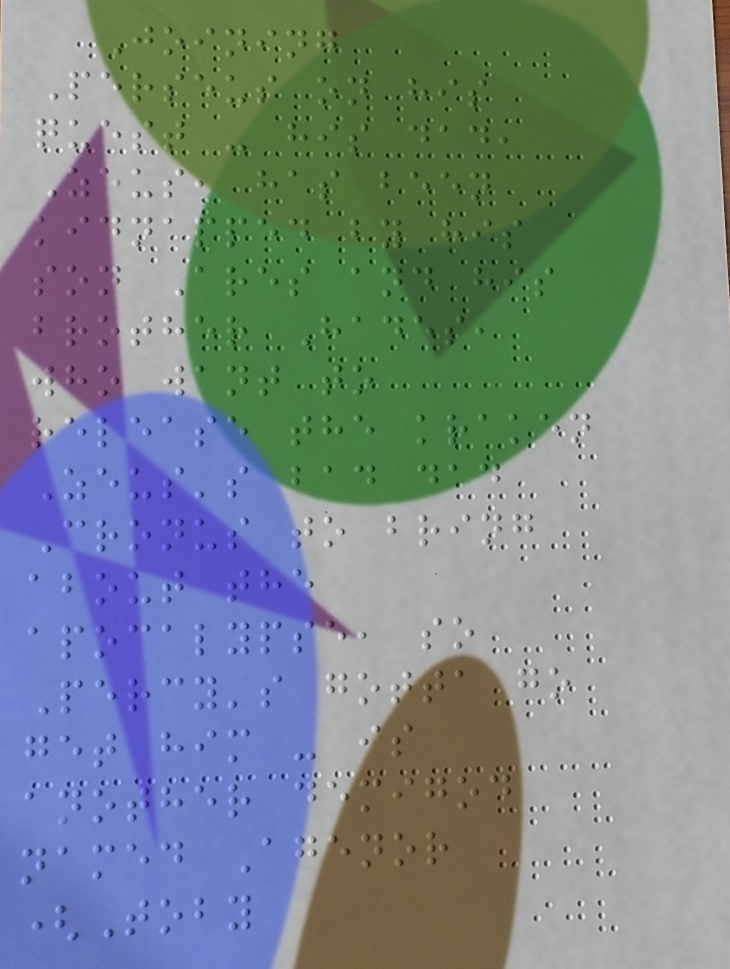Joining
Perseus on his
quest - his dad,
Zeus, has been
kidnapped by his
son Ares and his
brother Hades,
who want to
release the kraken
Zeus's bad dad
Cronus to bring
about the
apocalypse, so
Percy's gotta go
get him - is
another demigod
named Agenor
(Toby
